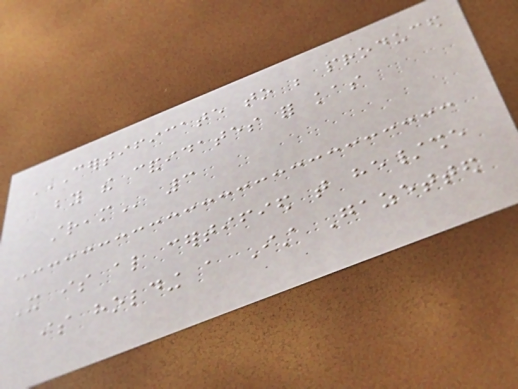CERTIFICATE TO BE PRODUCED
BY THE CANDIDATES FOR KAS
STREAM 3
It is also certified that he/she
is holding a Ist Gazetted
